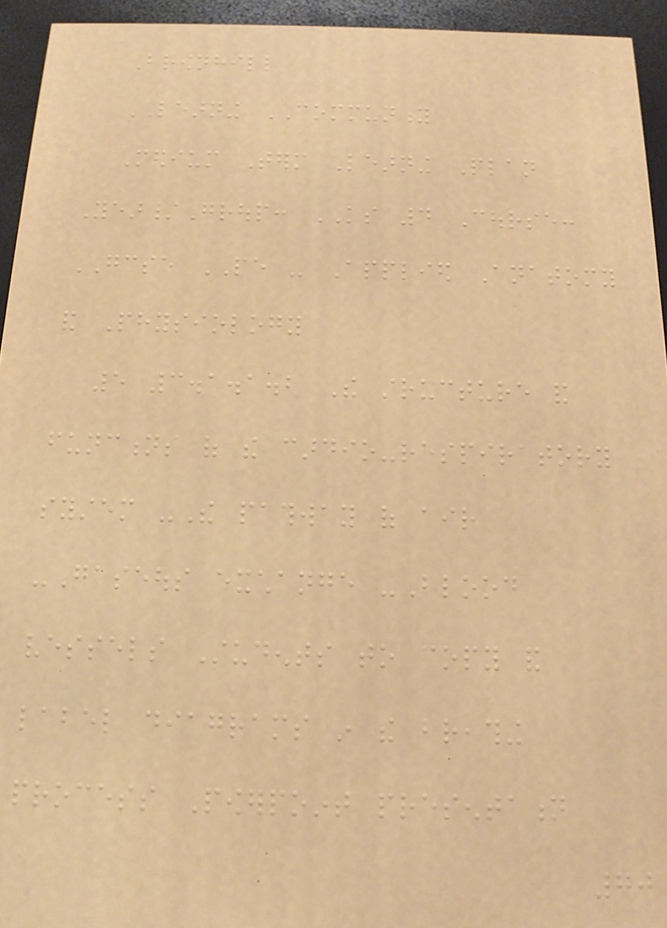Brownhill
LEARNING COMMUNITY
Medium Term Learning Plan
Year/Group: KS 4 Course:
GCSE PE - Applied Anatomy
and Physiology
5 3.1.1.2 The structure and
functions of the cardio-respiratory
system -The pathway of air
-Gaseous exchange -Blood
vessels Students to copy and
label diagrams in the breathing
process Powerpoint presentation
70
